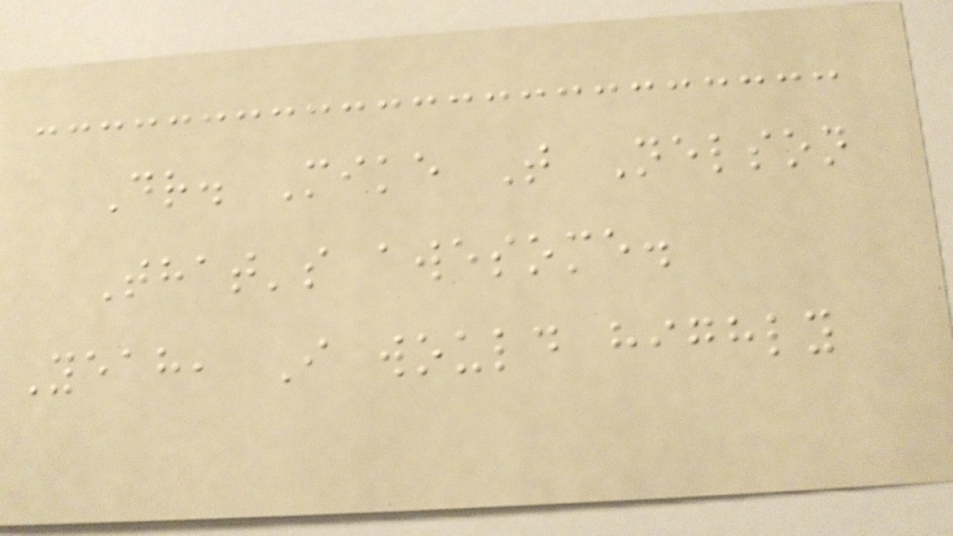Dr. Mike T Nelson
That's awesome.
Yeah, I would highly
